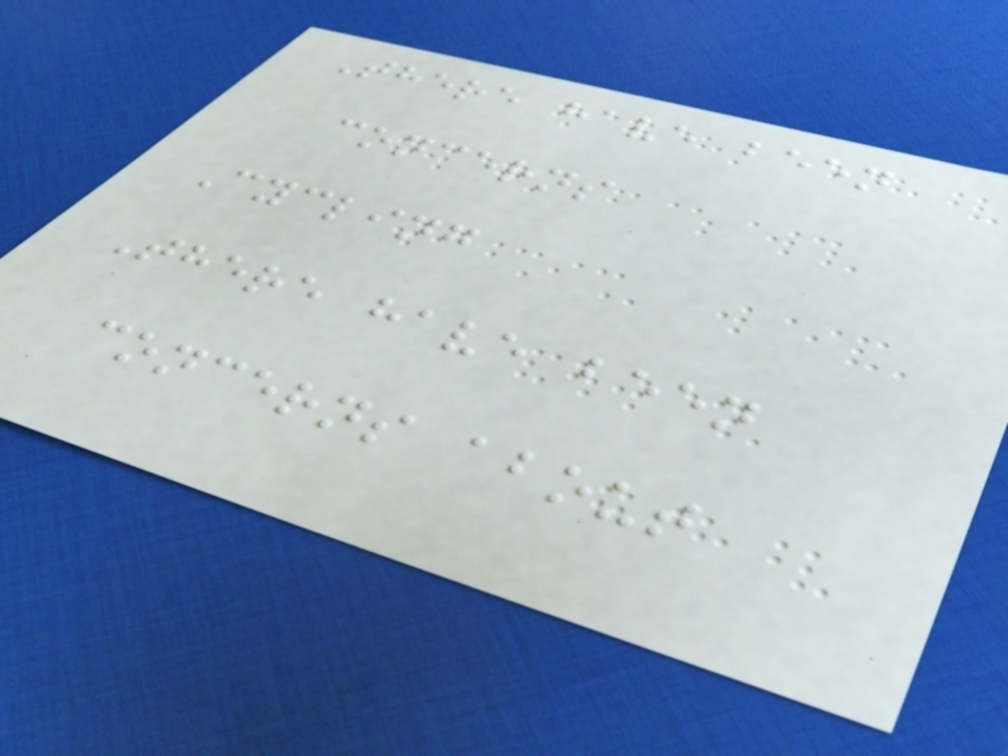There have been
concerns
Cycling
There have been
concerns about
